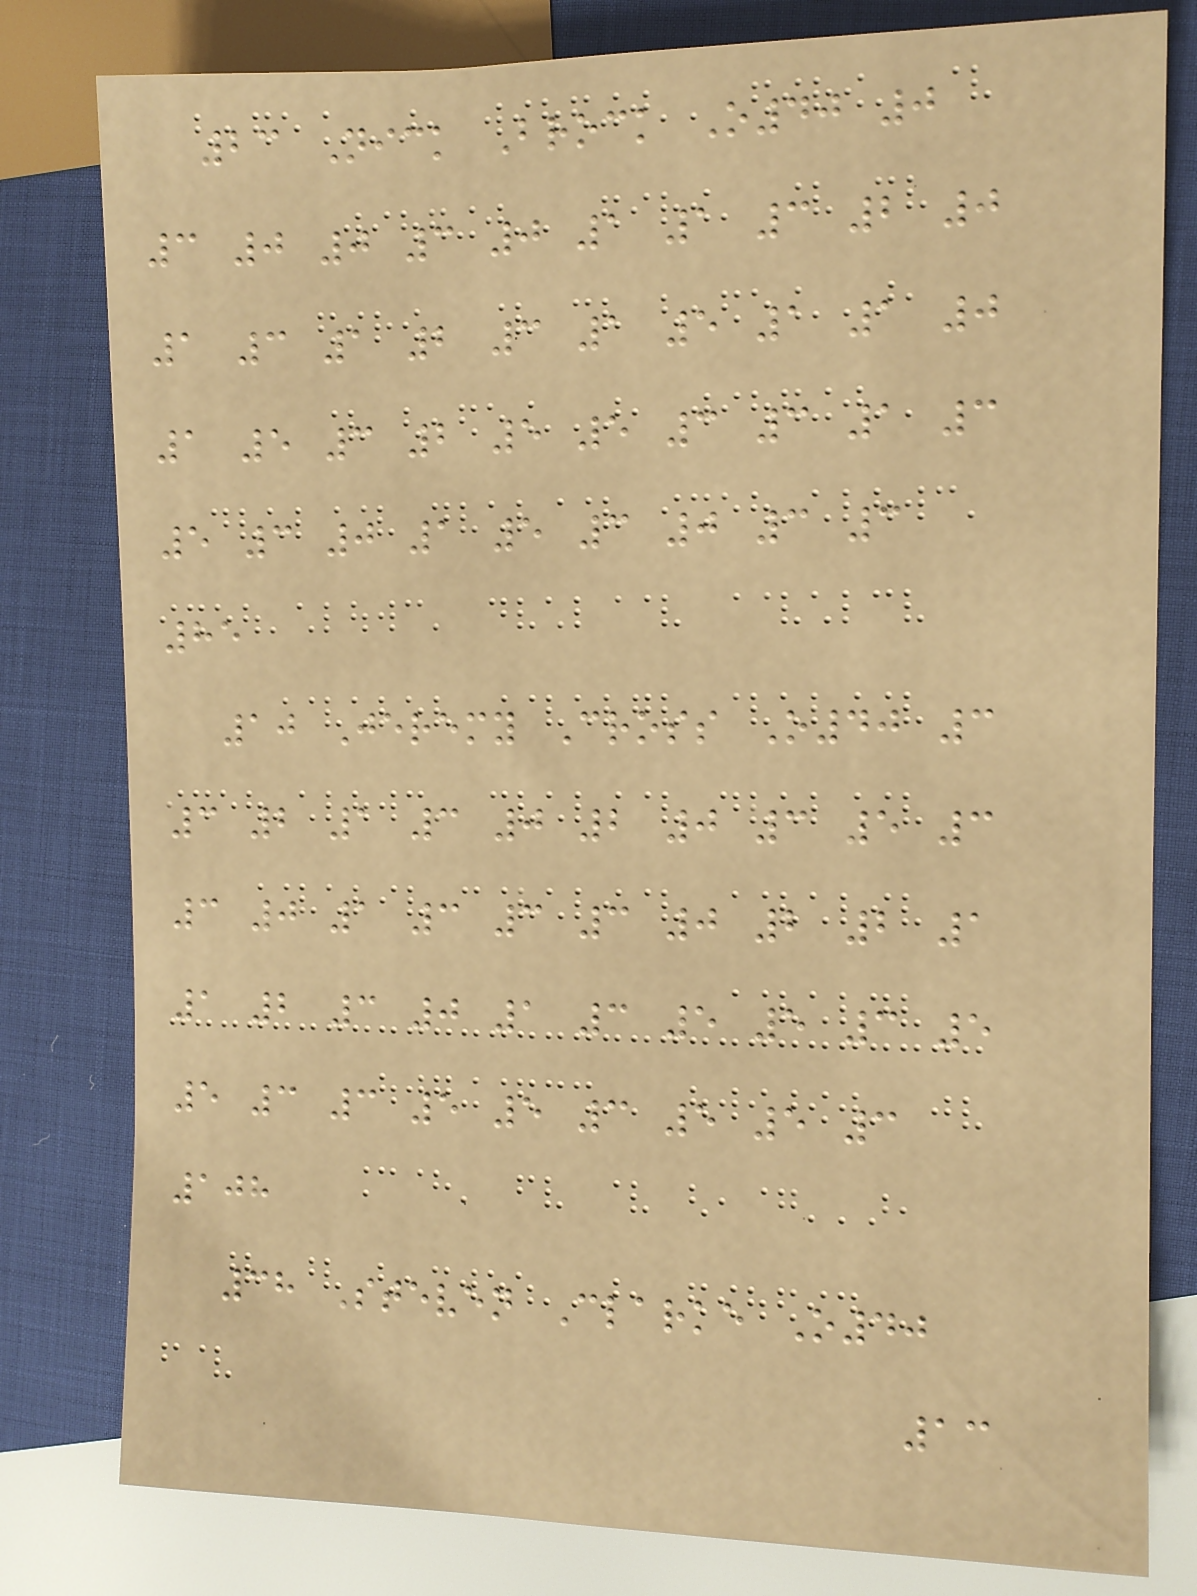23 Nick Brock O40 0
3 0 0 3 0 1 1 3 2 0
1 3 1 2 3 1 5 1 1 0
1 5 3 2 5 5 3 3 1 3
5 3 0 1 5 3 0 3 3
85
10 Jeremy Cross O40 3
3 2 1 3 0 2 0 3 5 3
3 0 1 3 3 3 0 2 2 1
1 2 3 0 1 3 5 5 3 5
5 3 3 5 5 3 5 5 3
108
38 Steven Clarke O40
13
